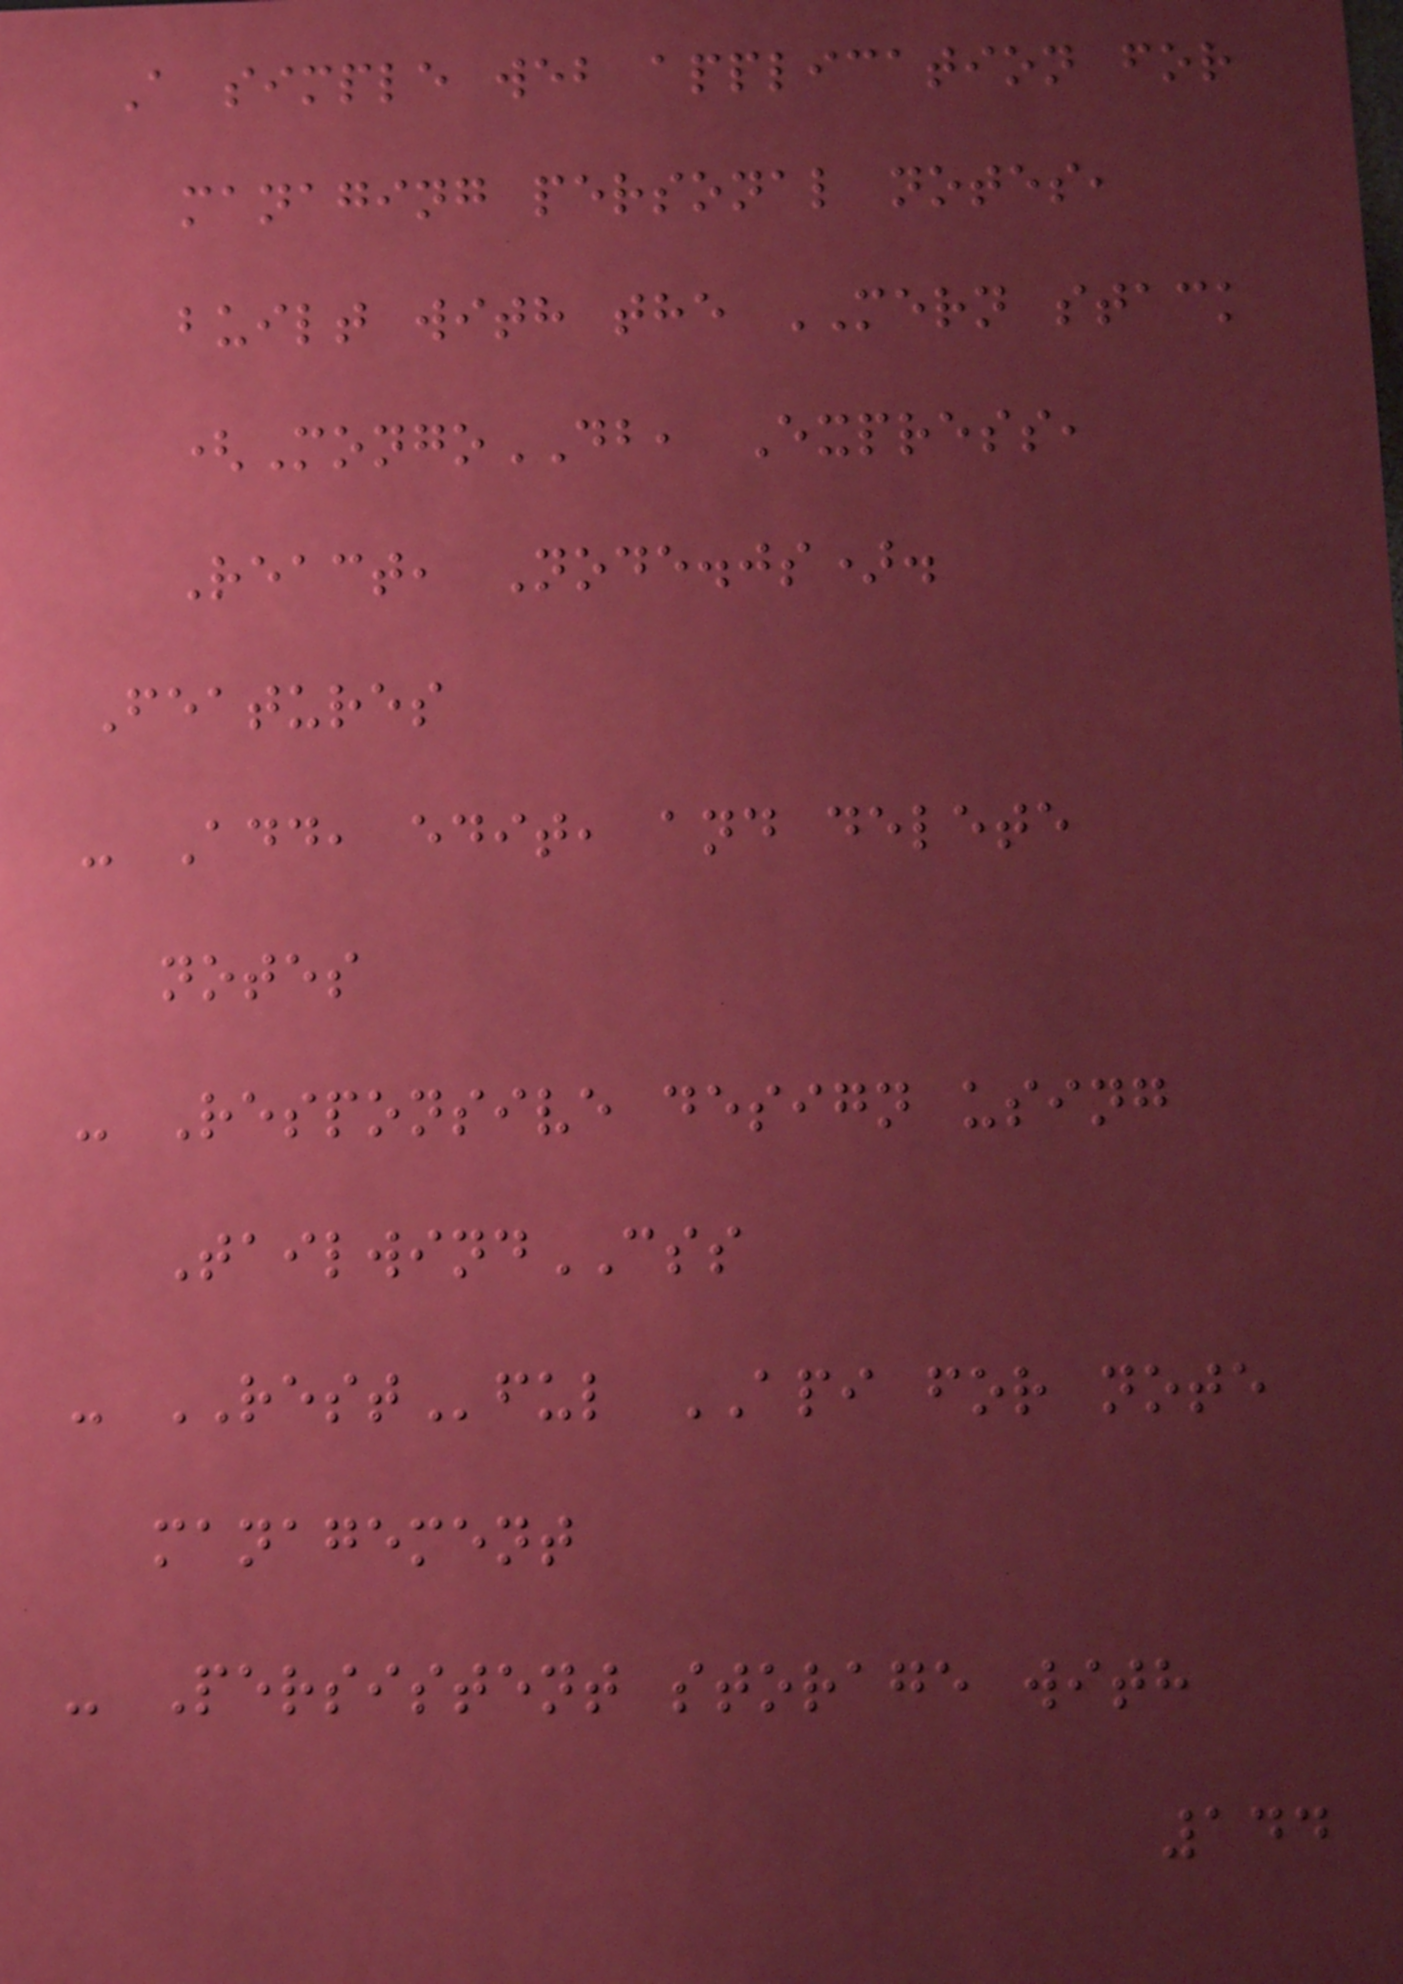A simple web application for
managing personal notes,
built with the MERN stack
(MongoDB, Express,
React, Node.js).
Features
- Add, edit, and delete
notes
- Responsive design using
TailwindCSS
- RESTful API for note
management
- Persistent storage with
144
